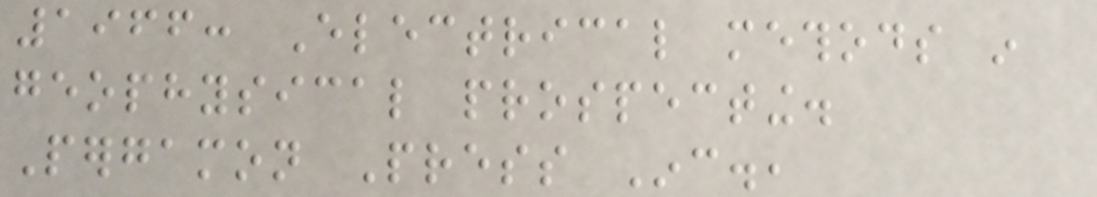1966: Electrical methods in
geophysical prospecting.
Pergamon Press Inc.,
